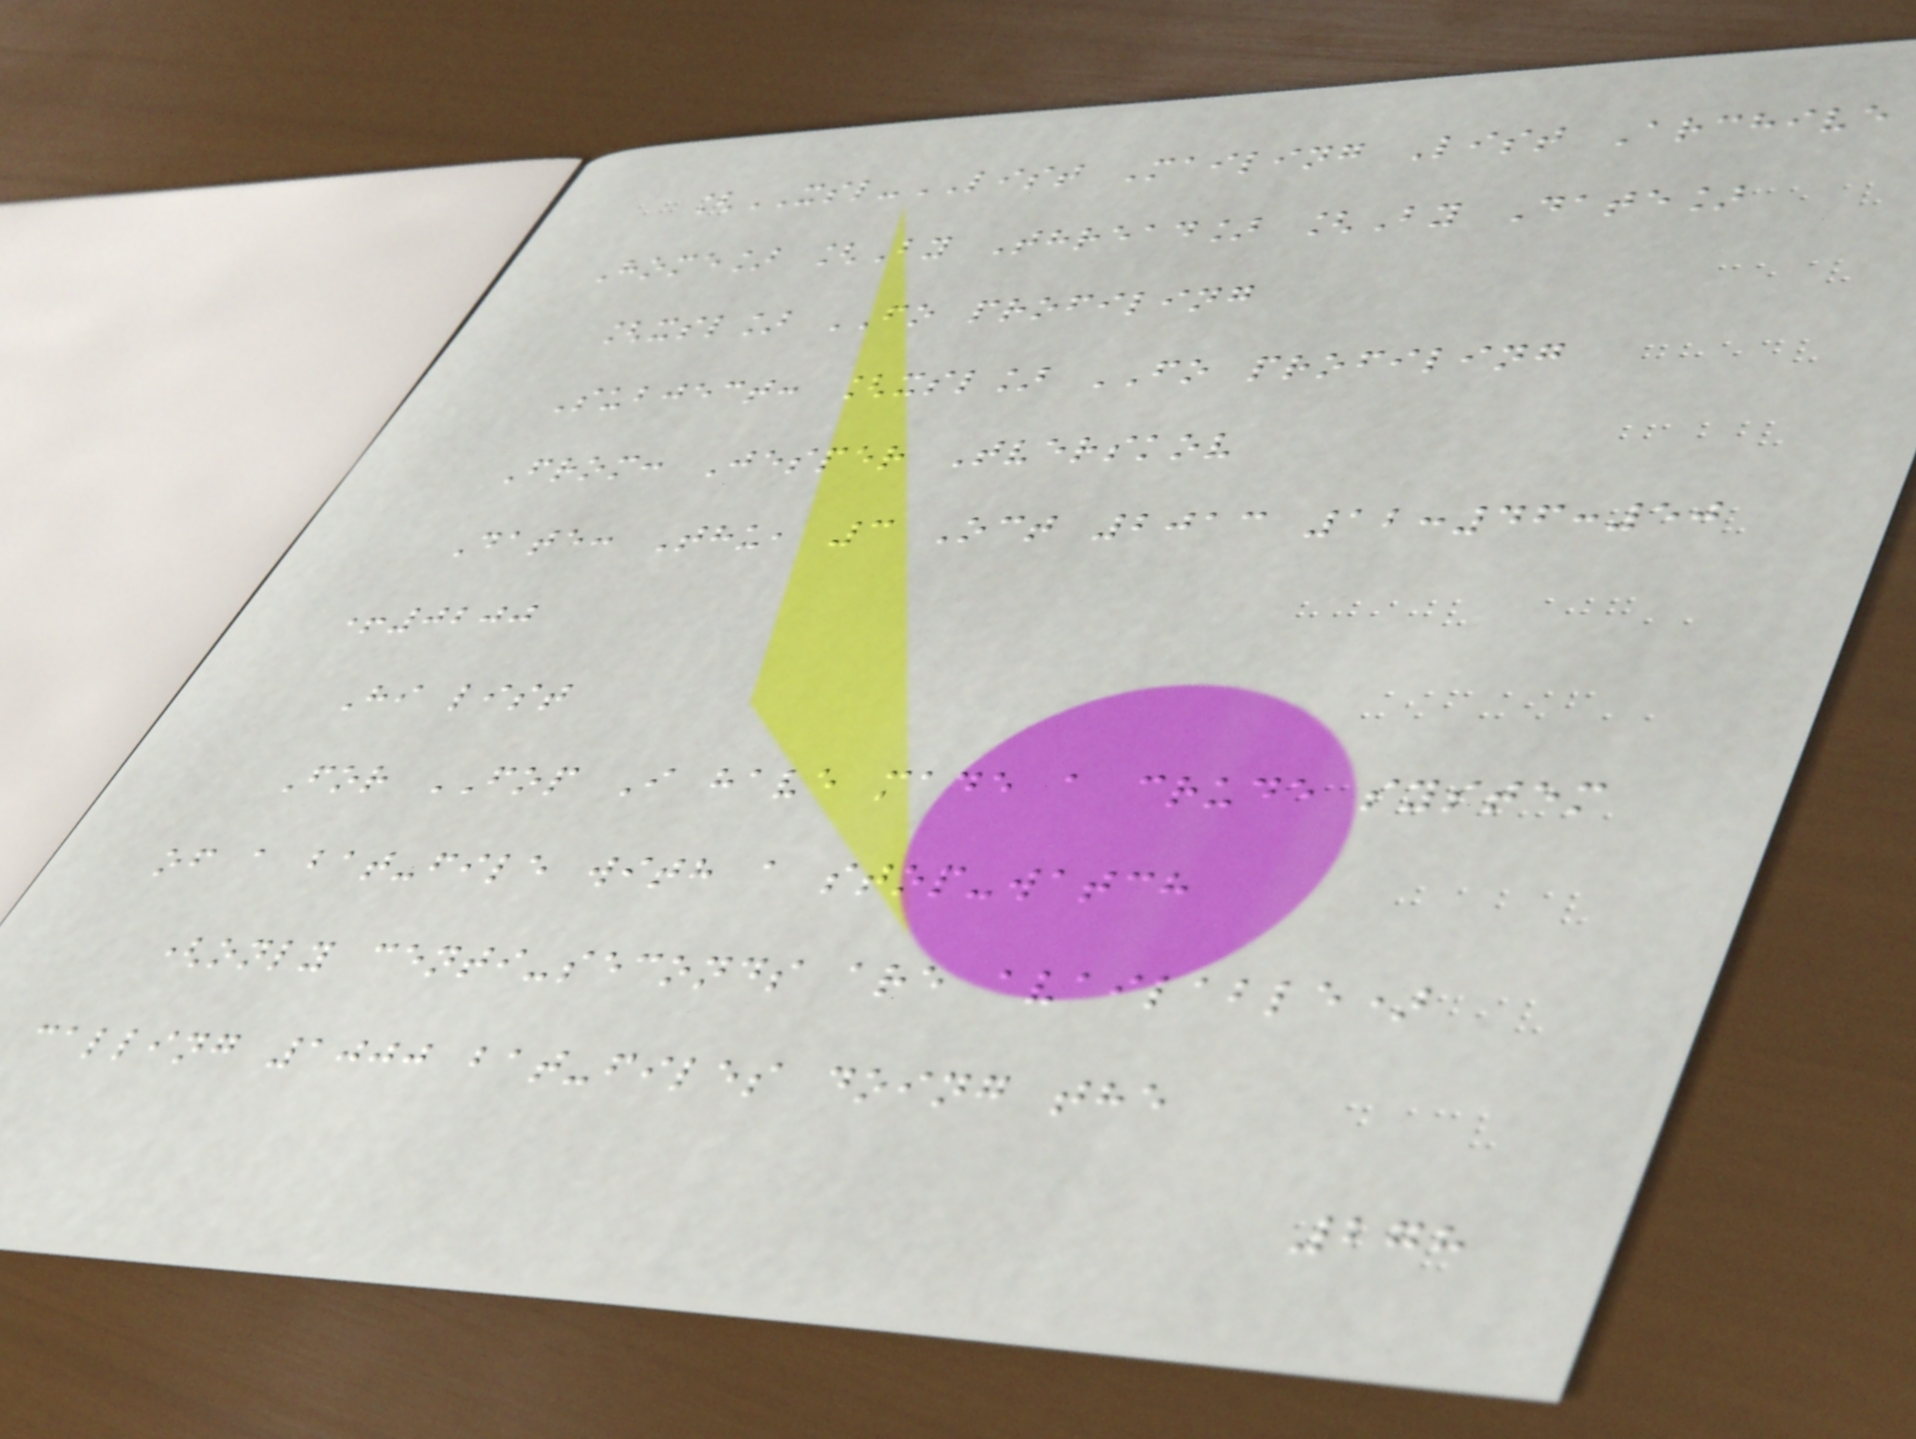[XSL-LIST Mailing List Archive
Home] [By Thread] [By Date]
[xsl] FO profiling
Subject: [xsl] FO profiling
From: Jesper Tverskov
Date: Thu, 3 Oct 2013 12:46:50
+0200
Hi list
For FOP I have made a crude system
of a bat-file with a stop-watch
(only centi-seconds are available)
calling 1000 bat-files doing the
278
